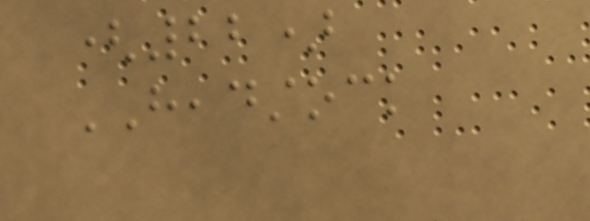(22)
HEADSTOCK
